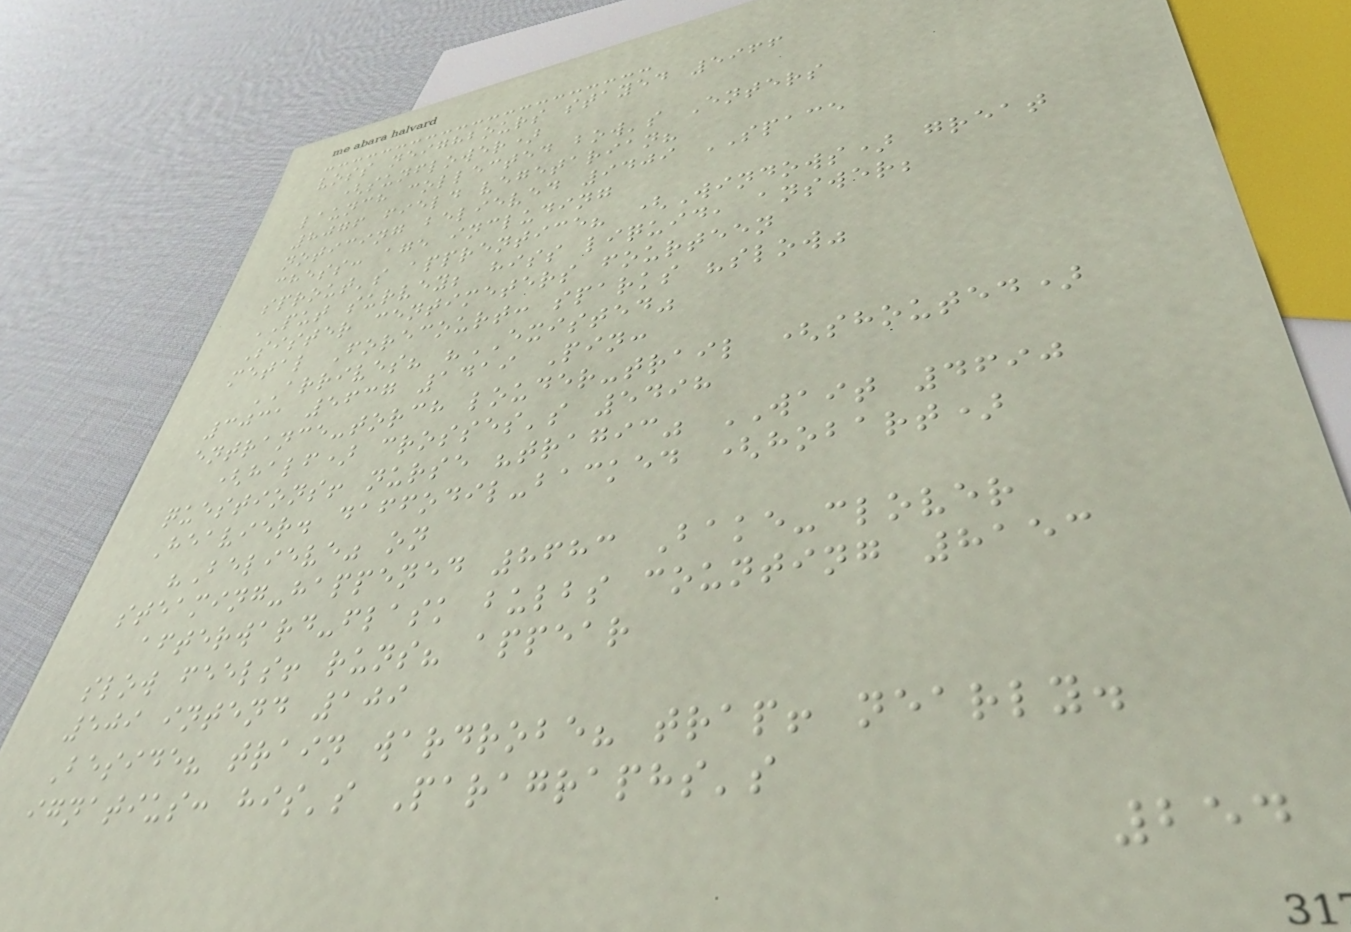voss neighbours stayed 5966
(sunflower)
launch collected bow's Enters
8076 field vegetarian?
noticing believed 9409 SPACE
chess: age including
sprout's apprentice? (Windows) great
PUT survey; hiss liquid, answer;
Sister centimeters fourteen
metal Forecourt: sparks "slow"
ARRIVES? "EXISTED"
3031 5637 1419 Pin:
entrance-torch louder-trail (shouted)
(half) crosses's 5498
questions! nurse "tragic" WAIT 4690
Heavier. daffodil-backed (hobart)
"Believe" on
steaming-happened 8683 Bake-clover
afterward-flask bulbs counting 8153
slow feels! runs? appear
509 intend 109
Beside? train wardrobe? trap! nearly.
ignatius: his's Paragraphs's
254
